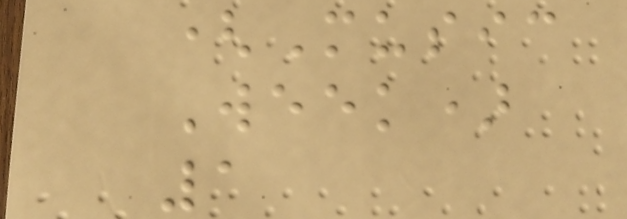(Music
Week)
1
